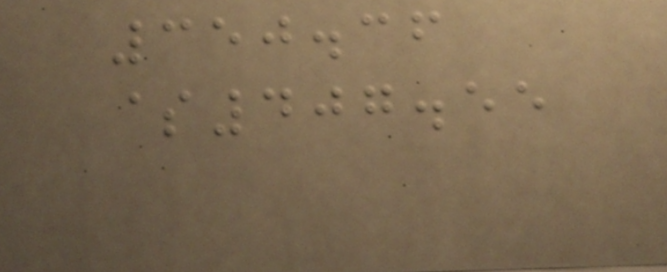350.36
$407.55
